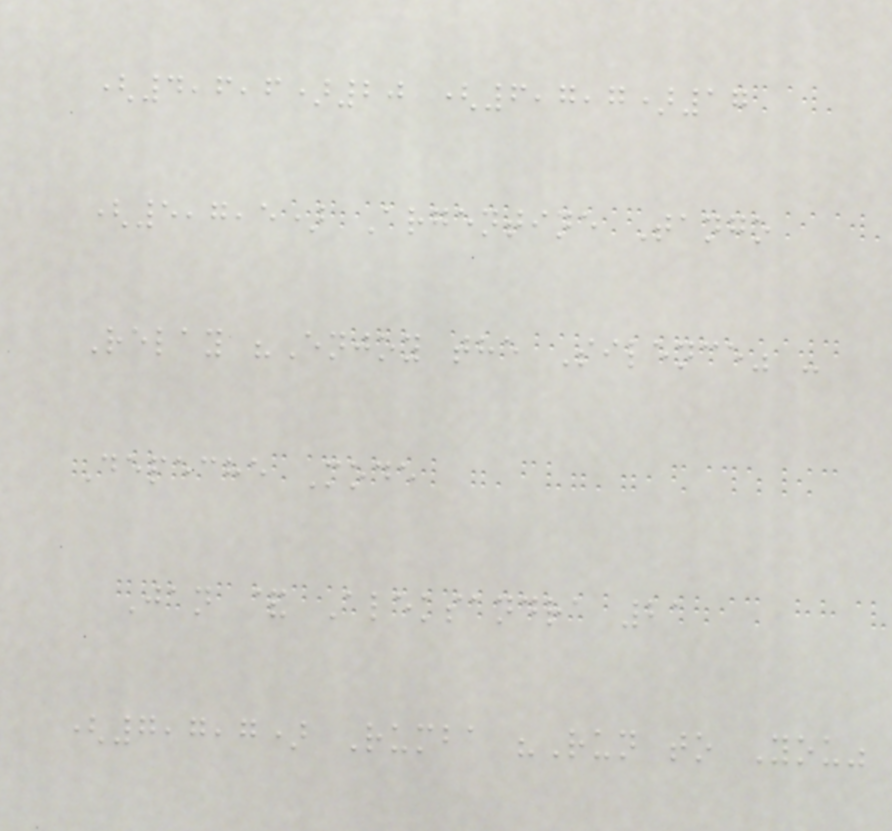(4,6,6)20 (6,7,7)17
(5,7,5) Argentine Tango
Relay "Enjoy the Silence" -
Depeche Mode
Jan & Aleksandra 21
(7,7,7) Rumba "Run to You"
